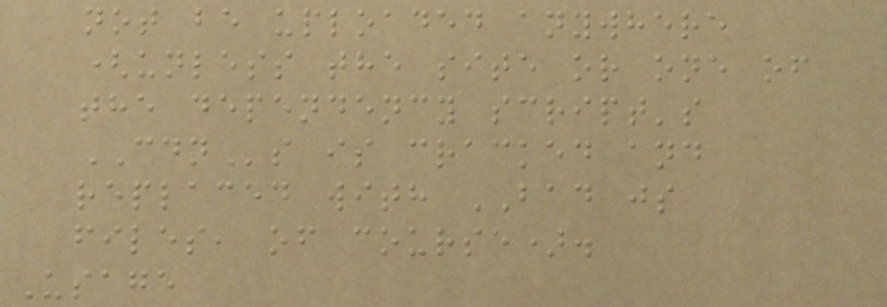not be uploaded anywhere
(unless the site or one of
the dependency script's
CDNs is cracked and
replaced with BAD js
files, of course).
Usage
